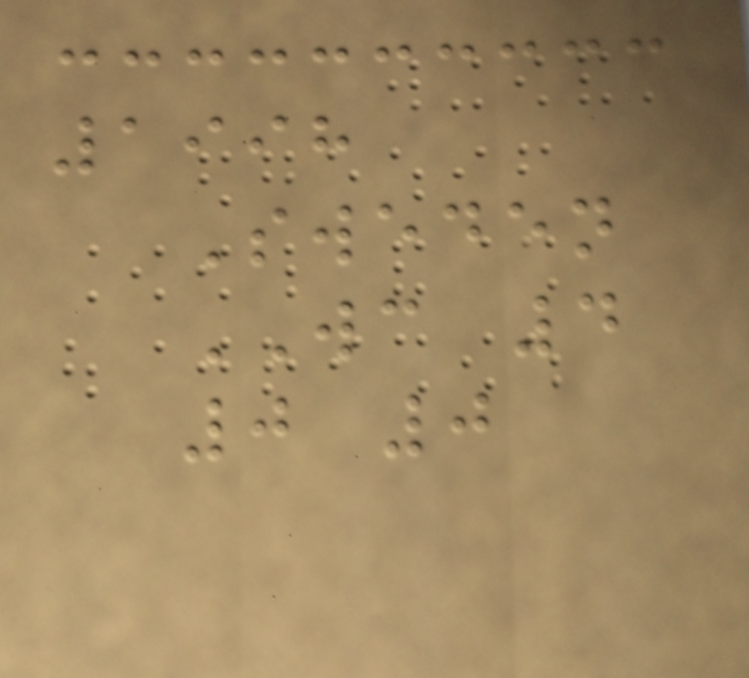1998
Sweden
WC 4
0 0
